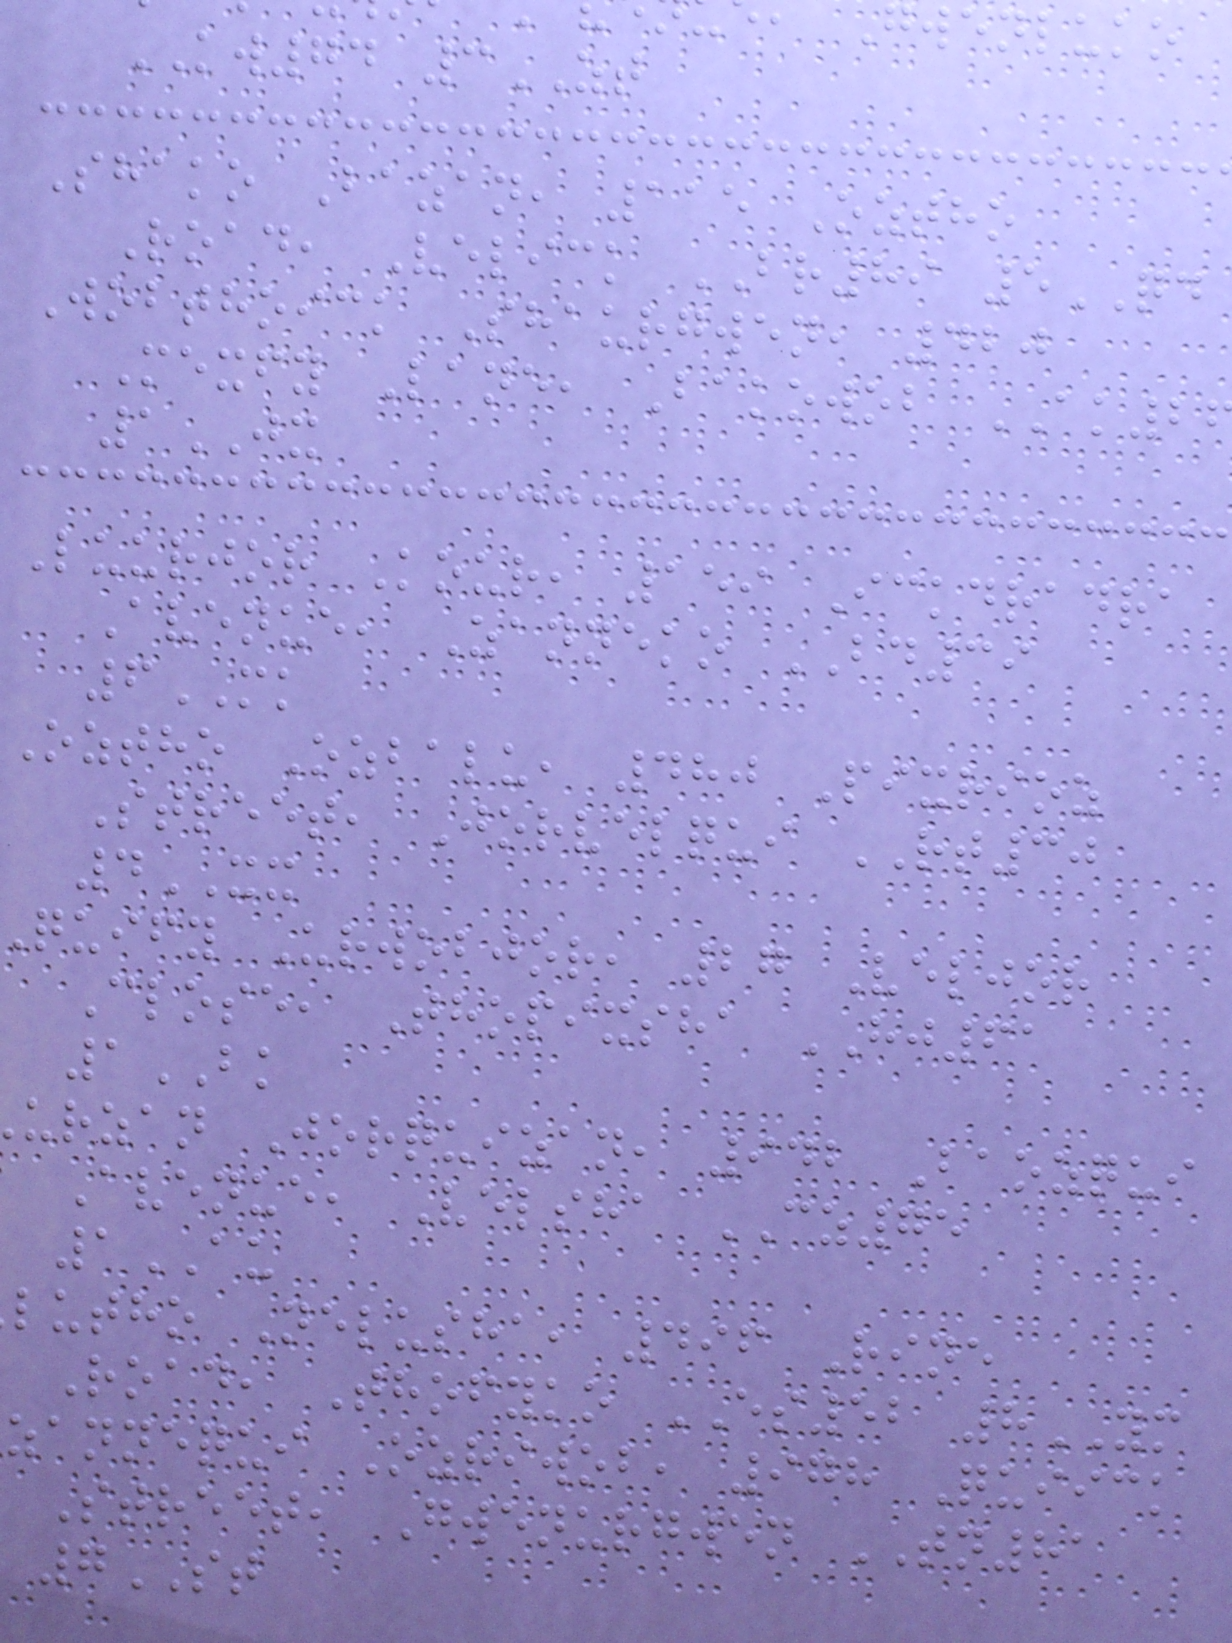gwenluko
KW74 3ZT
Shako Bazan, 115 Oztho
Road, Velick BR89 5QD
Wobthoick Shaurgwen, 420
Mexfy Lane, Bakowob AK2
1JX
Luurjor Kour, 159 Ickdradra
Avenue, Zanneko BD39
6MK
Oztho Ozbalu, 480 Pixrioz
Street, Jorvelqui RT30
4XX
quify Urwobjor, 27 Veljor
Close, Thopixsha HJ61
1BK
urzan Jorquizan, 942 Baozqui
Avenue, Velsha CZ75
1AU
lutho Nelusha, 496 Rine
Road, Thofyko ES52 8YM
zannequi Ozriwob, 978 Quiick
Street, Gwenurgwen TN81
7ST
